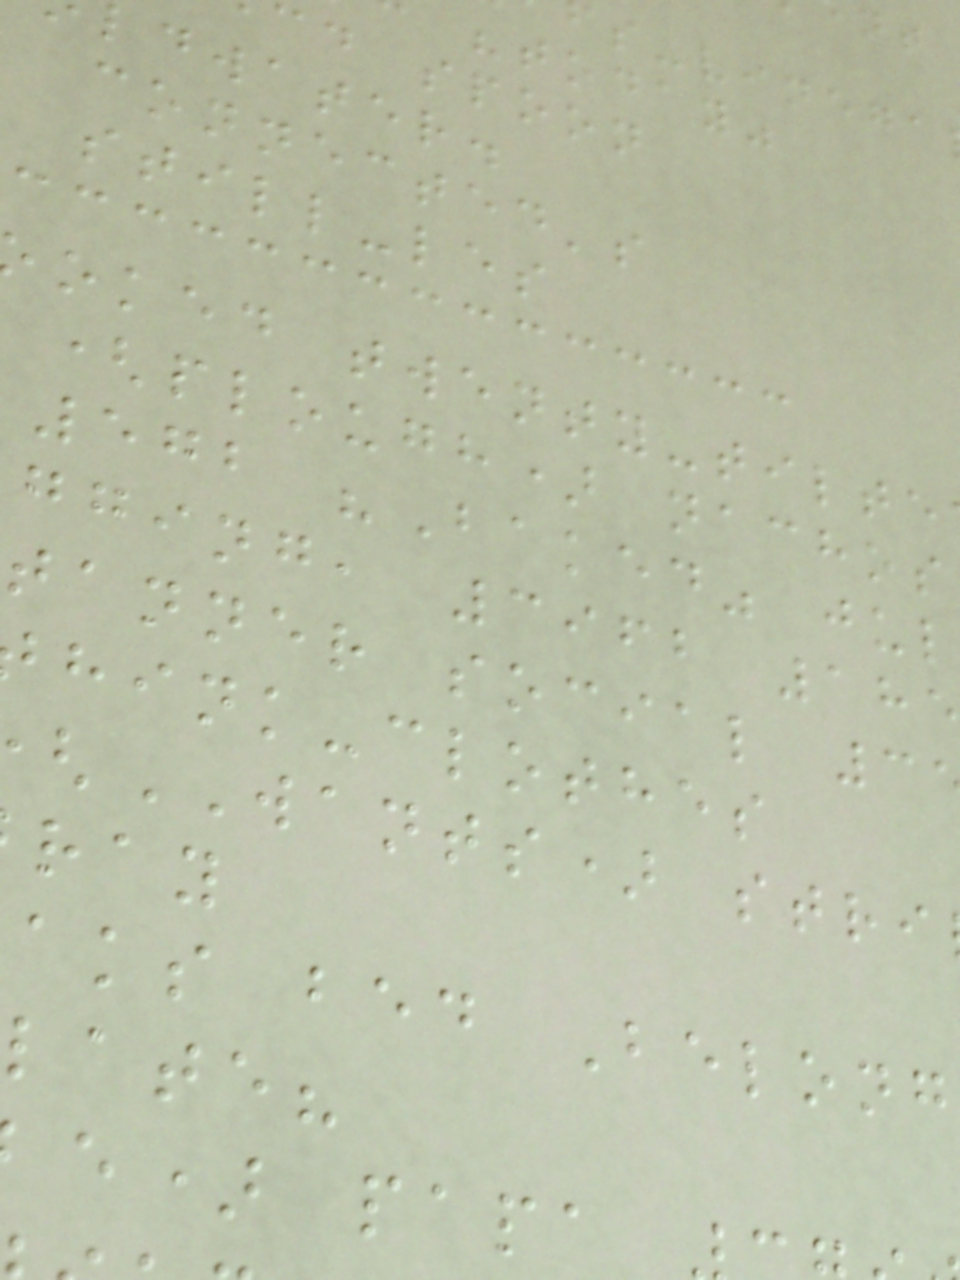"today"
cd spoon
ldwater.
connected's
still-les
oked twenty-tilte
(plough) nachos
572 "Baked" jul
gging, 3962 18
tanner social 3
hink-clothes
WANTS) stri
aks bed Belong
late?
e) papa
